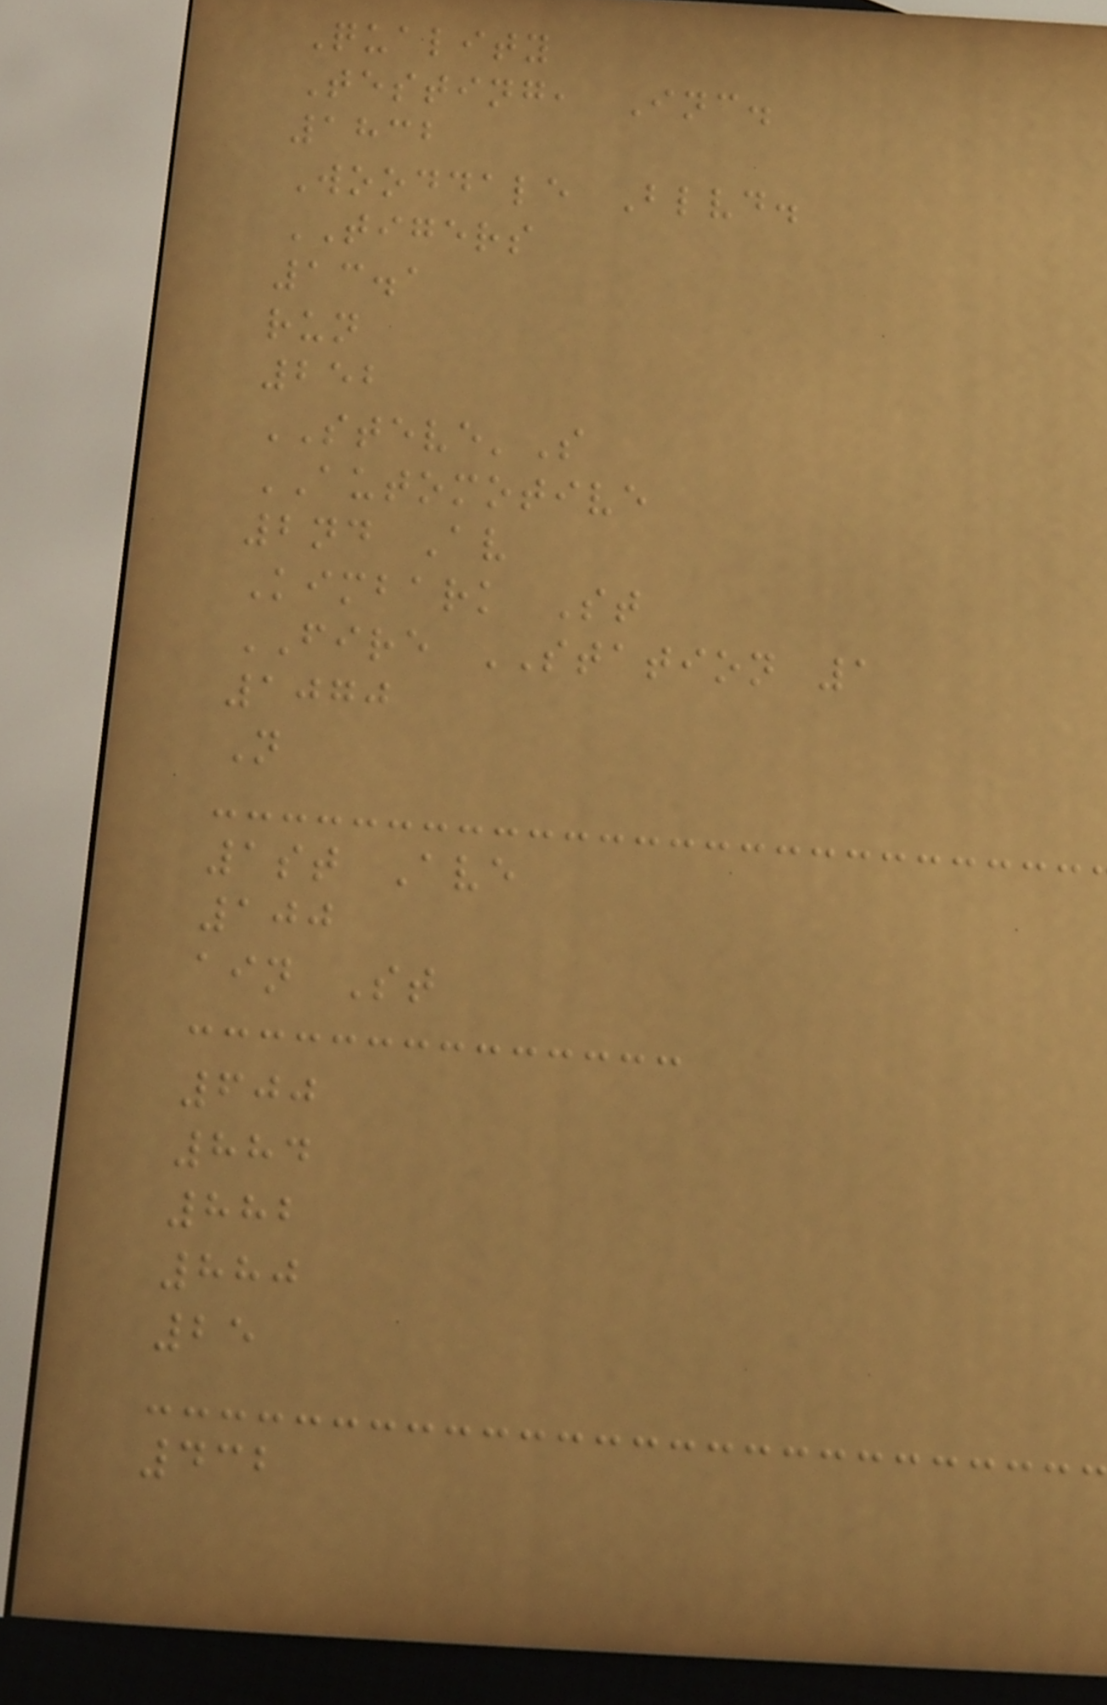Quality
Testing, Inc.
1832
Wooddale Blvd.
TIGERS
13.1
run
252
STEVE'S
AUTOMOTIVE
2nd Av
Kimbark St
FIRE STATION 1
1070
N
1st Ave
100
ain St
600
884
882
880
25
432
